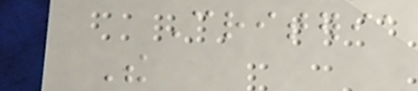Criteria
The
